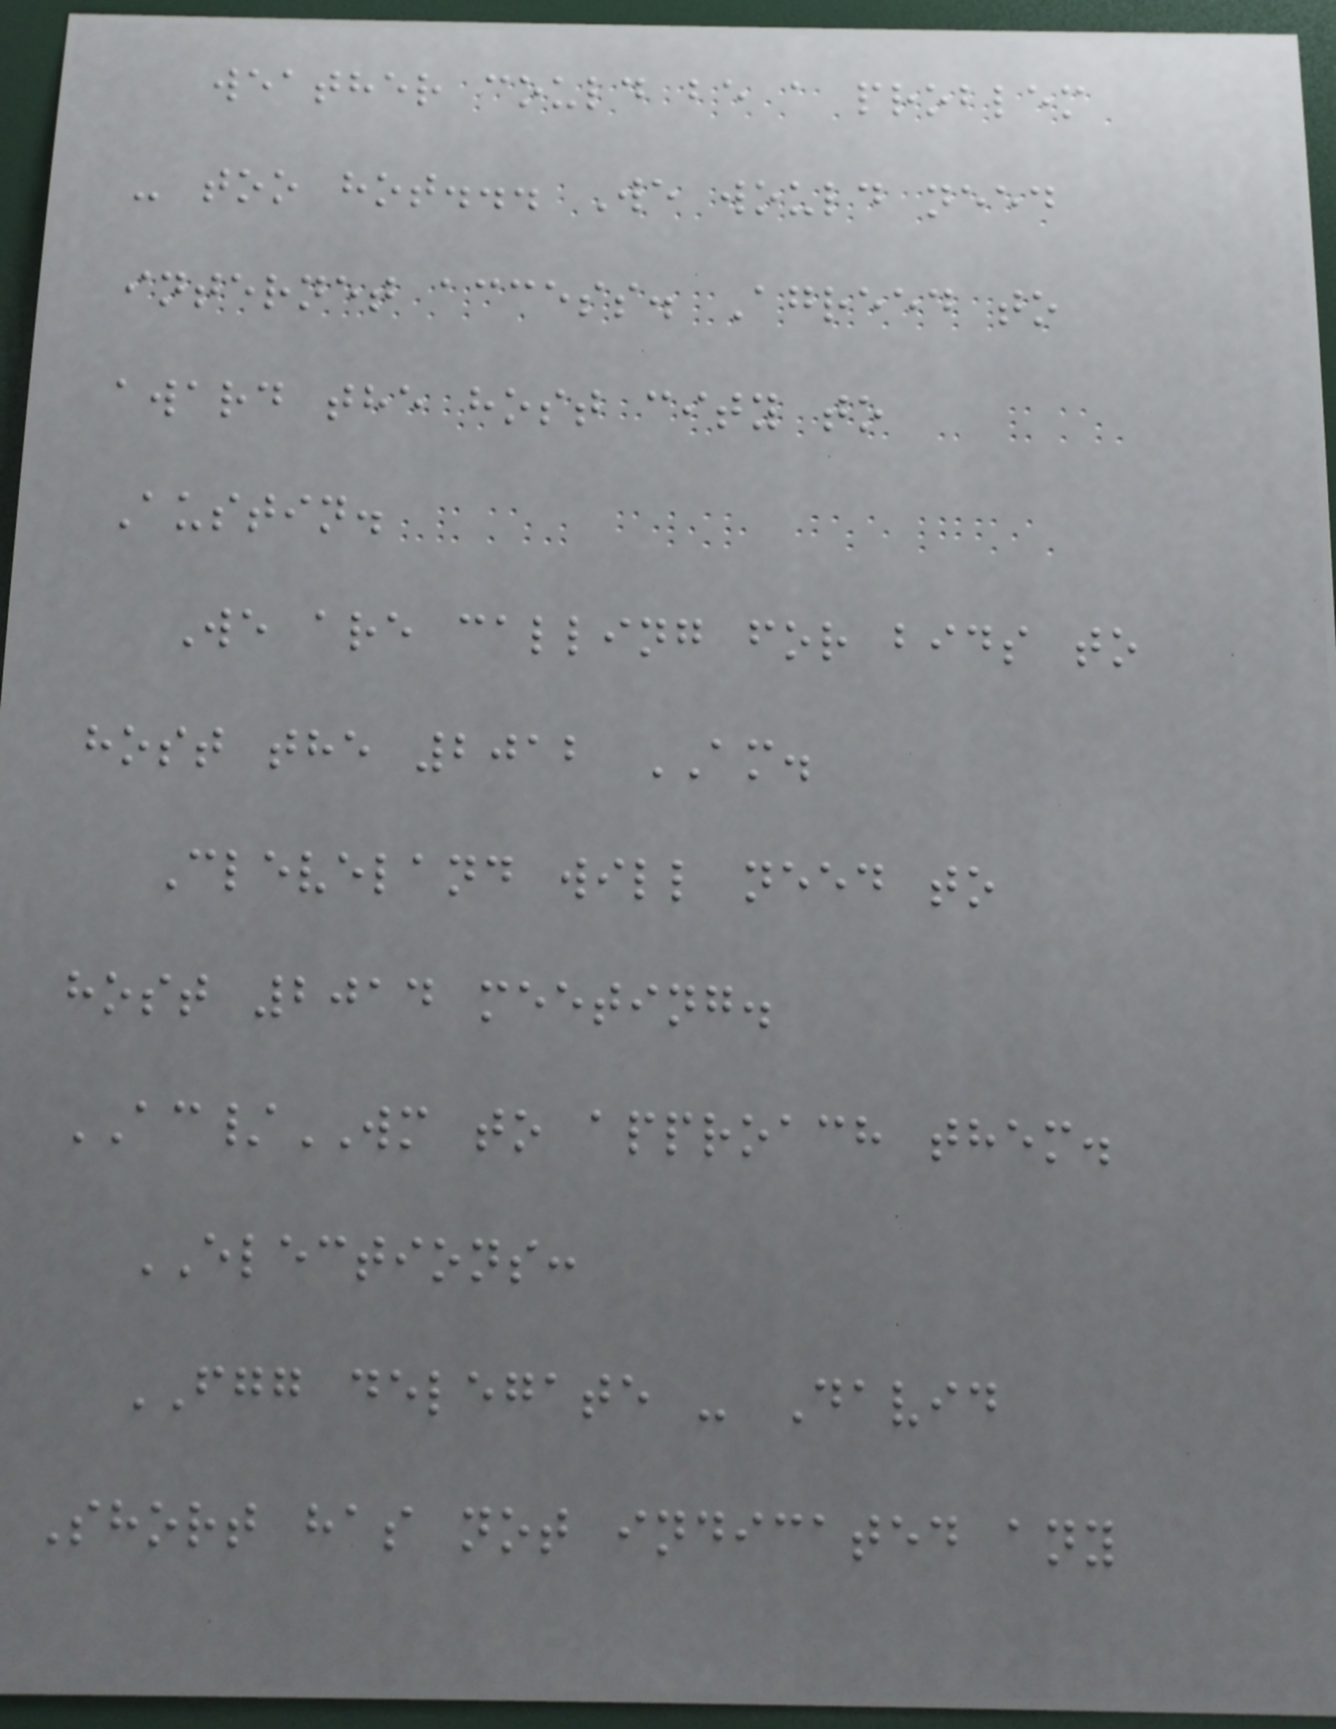weather could be a problem
- too hot... We would need
internet access. Agreed to
award the host city to
Austin.
We are calling for bids to
host the 2012 AM.
Cleveland will need to
host 2014 meeting.
AC/WM to approach them.
ELECTIONS:
FGG delegate - David
Short has not indicated any
